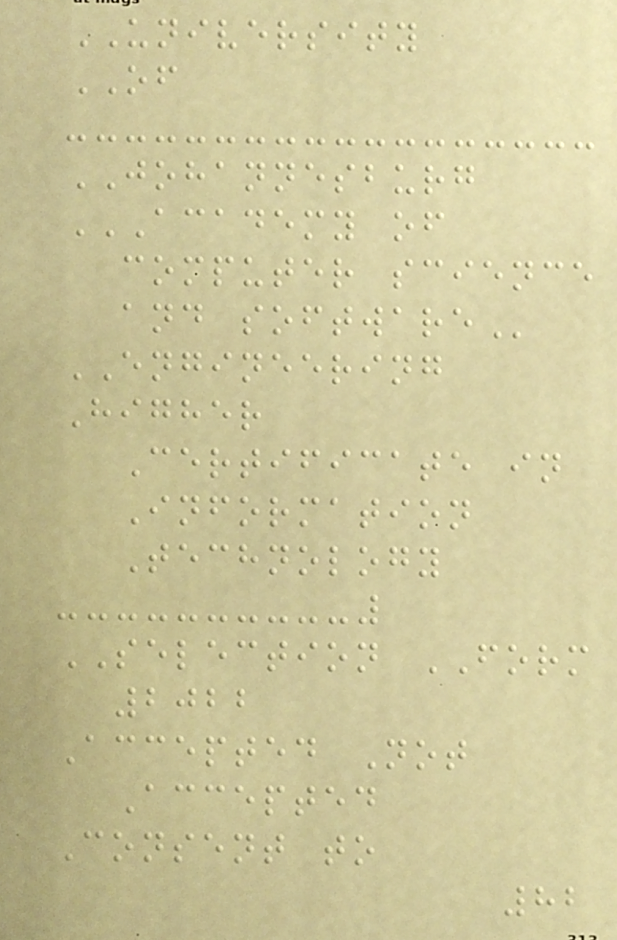UNIVERSITY
OF
JOHANNESBURG
ACADEMY OF
COMPUTER SCIENCE
AND SOFTWARE
ENGINEERING
Higher
Certificate in
Information
Technology
SELECTION FORM
2022
Accepted Not
Accepted
Consent to
82
